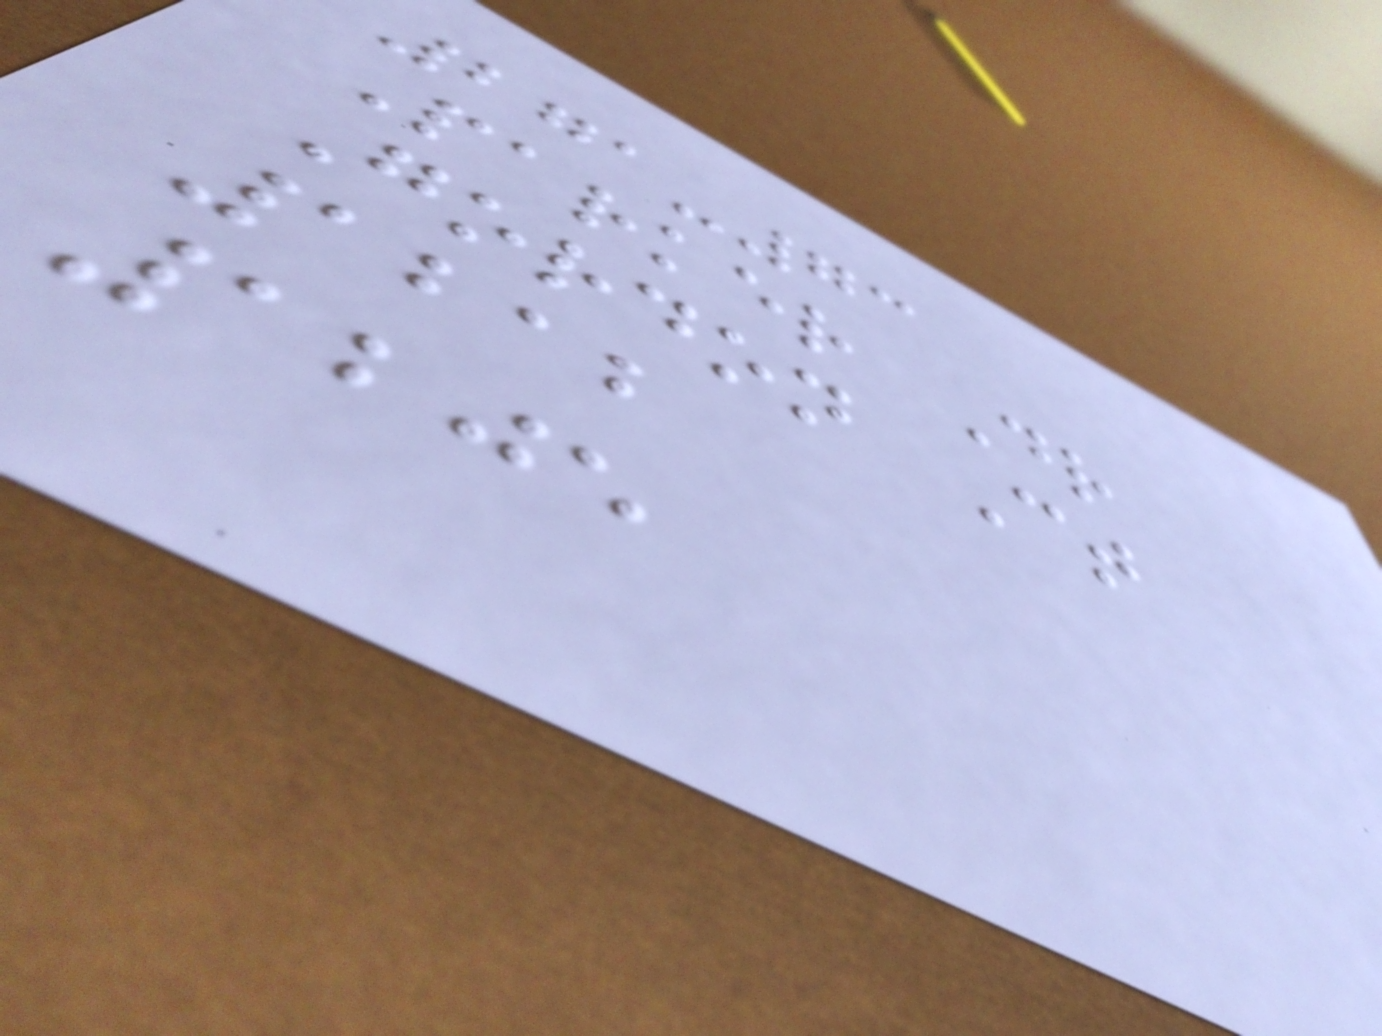271-73
Parker Dr
Gordon Ct
1212
1205
